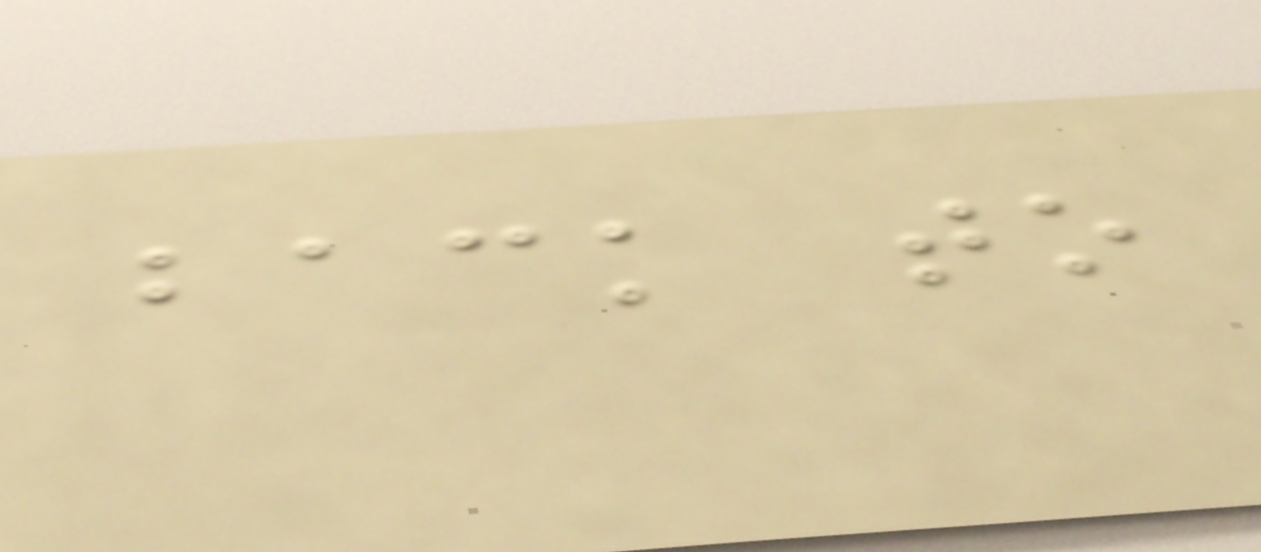back to
